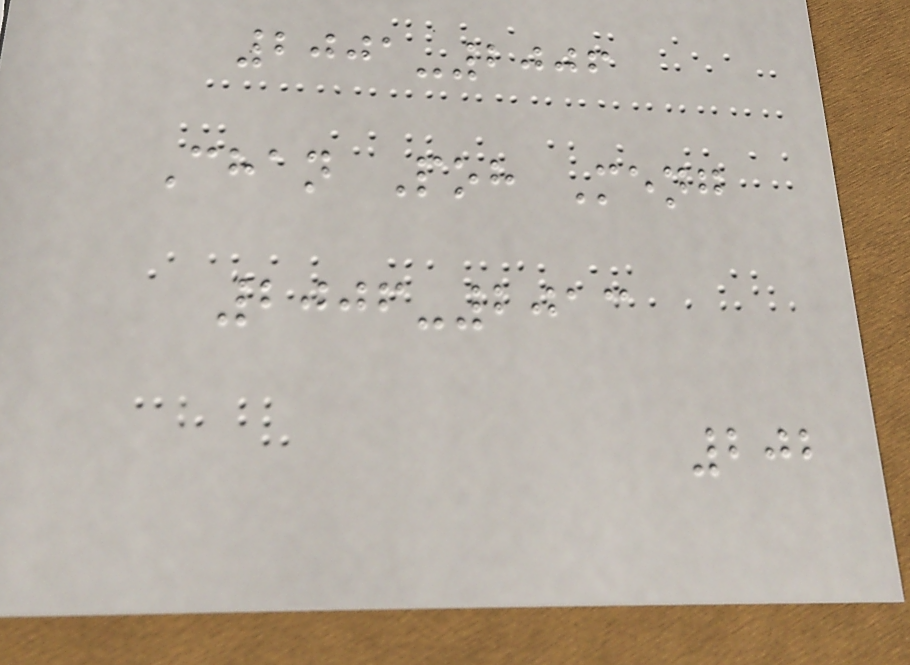2001-2006
Chan Poh Meng
2006-2013
202
